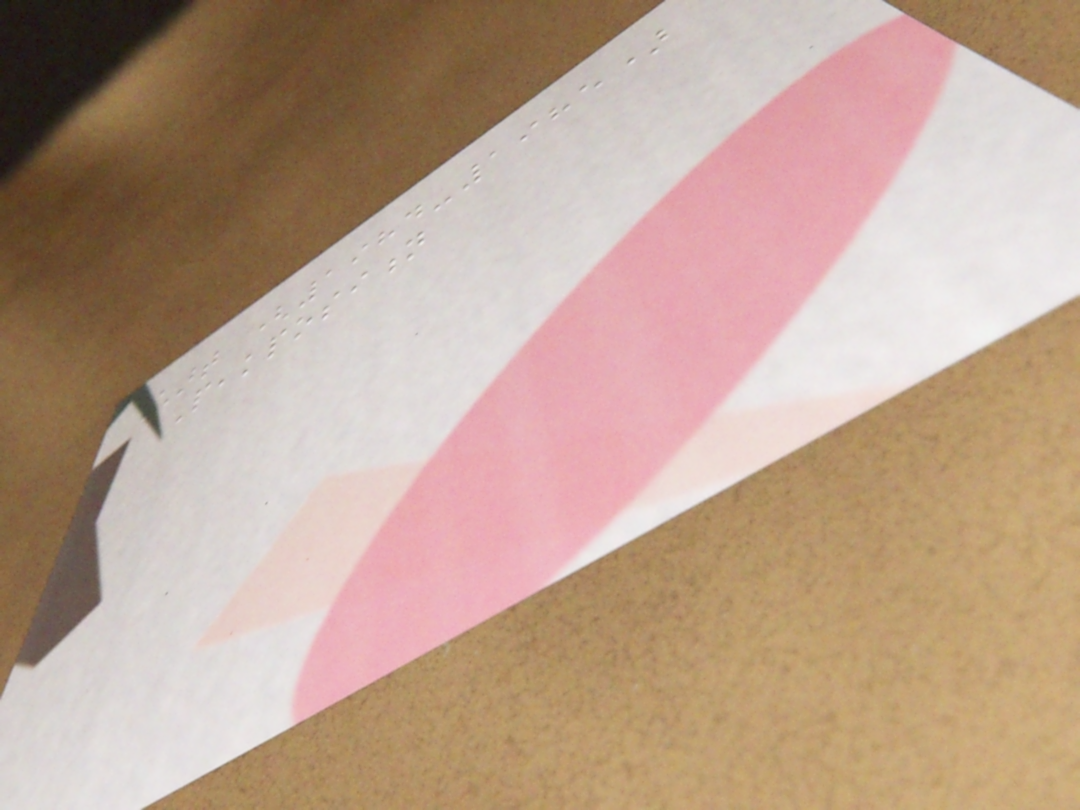Chart (1984-1985)
Peakposition
